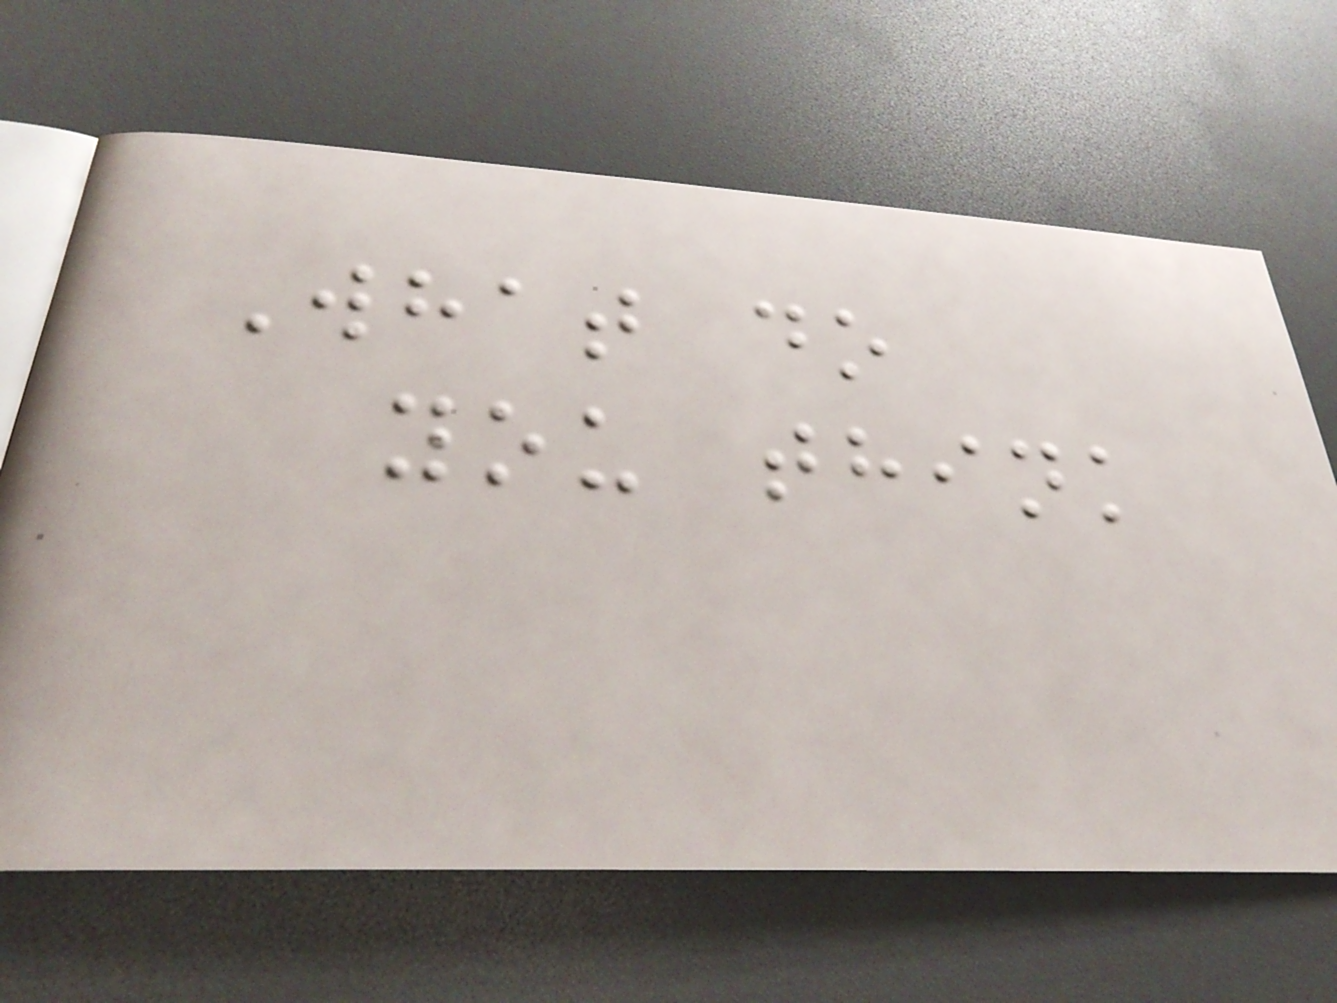What do
you think
